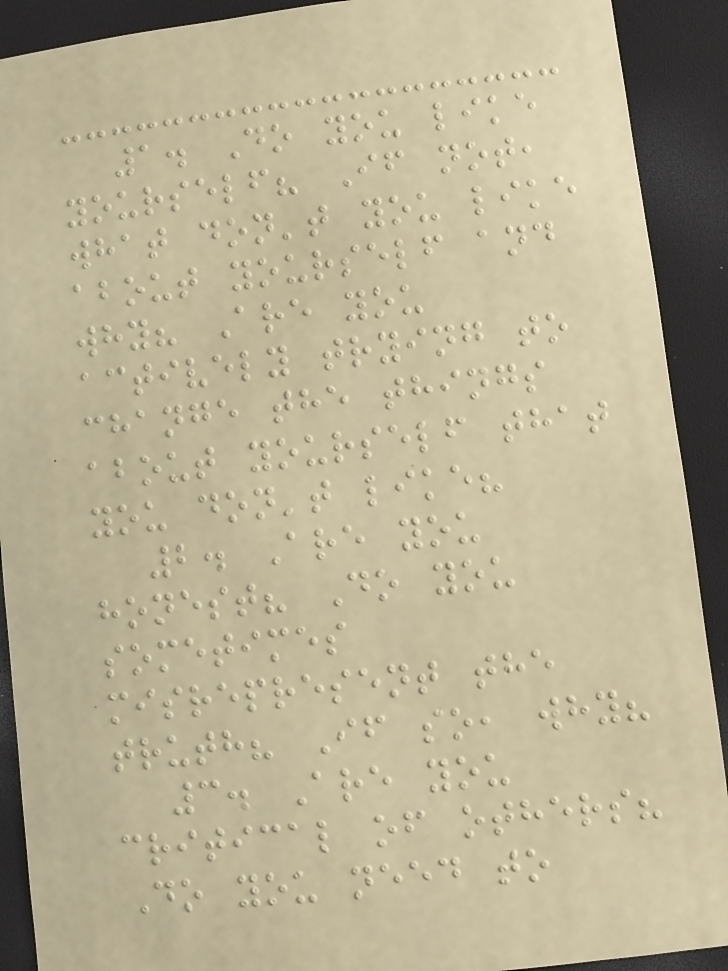1. Do you like
yourself? If not,
what don't you like
about yourself and
why? Are you
actively trying to
change the things
about yourself that
you don't like?
2. Are you
honest? Do you
sometimes
misrepresent the
truth? If so, why?
3. Are you
critical of others?
Do you need to
